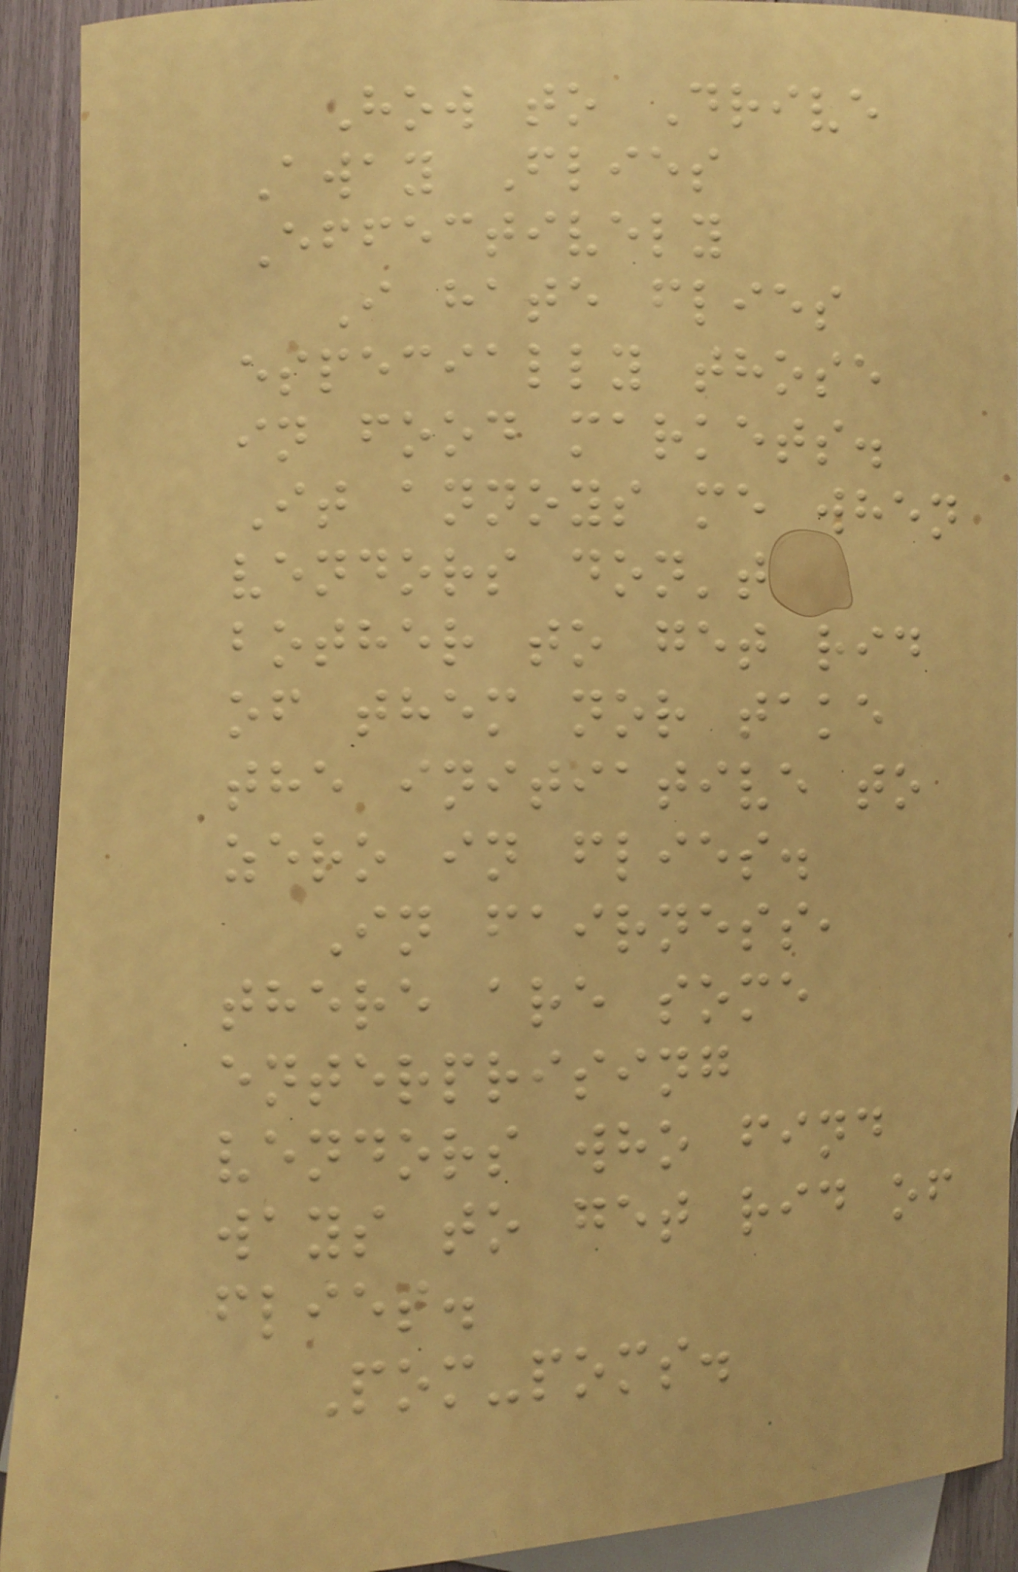How to Drive
Away Flies
Effectively
I hate flies
especially those
in food markets.
It annoys me when
vendors don't
bother to get rid
of them nor take
the initiative to
zero in flies.
In fairness,
there are some
enterprising
vendors who find
ways to get rid of
flies.
Pom-poms.
